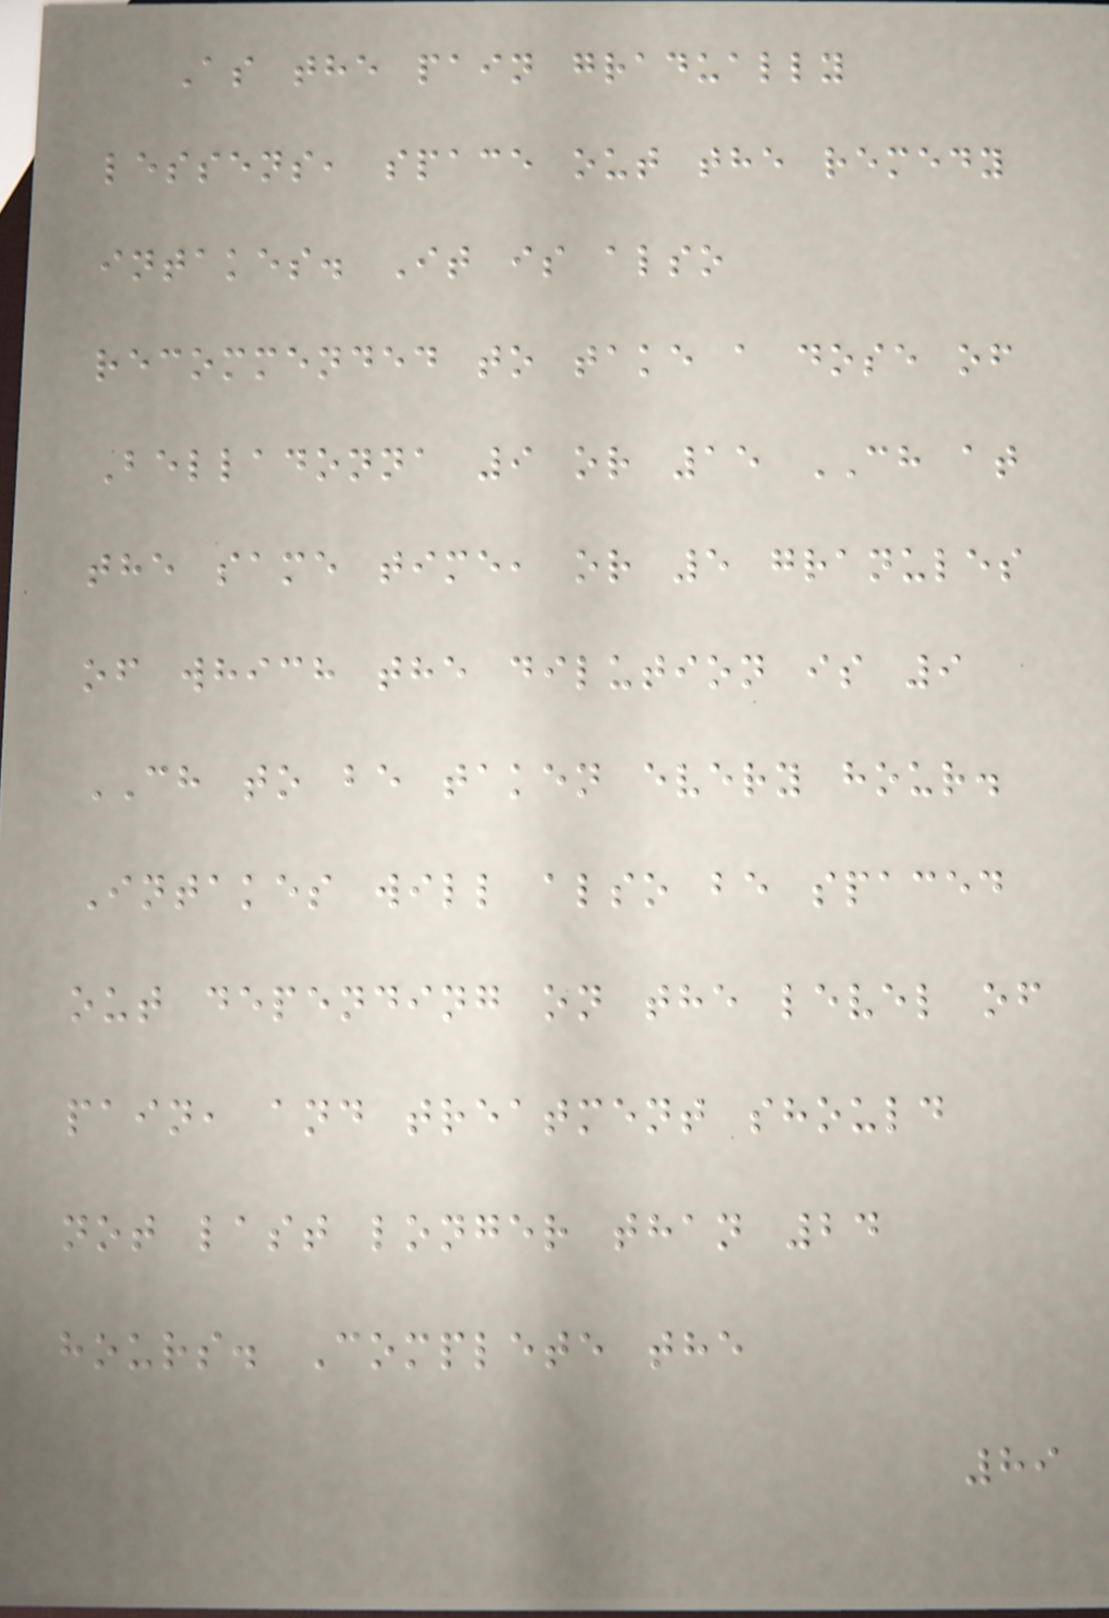As the pain gradually
lessens, space out the remedy
intakes. It is also
recommended to take a dose of
Belladonna 9 or 15 CH at
the same time, or 5 granules
of which the dilution is 9
CH to be taken every hour.
Intakes will also be spaced
out depending on the level of
pain, and treatment should
not last longer than 24
hours. Complete the
89
